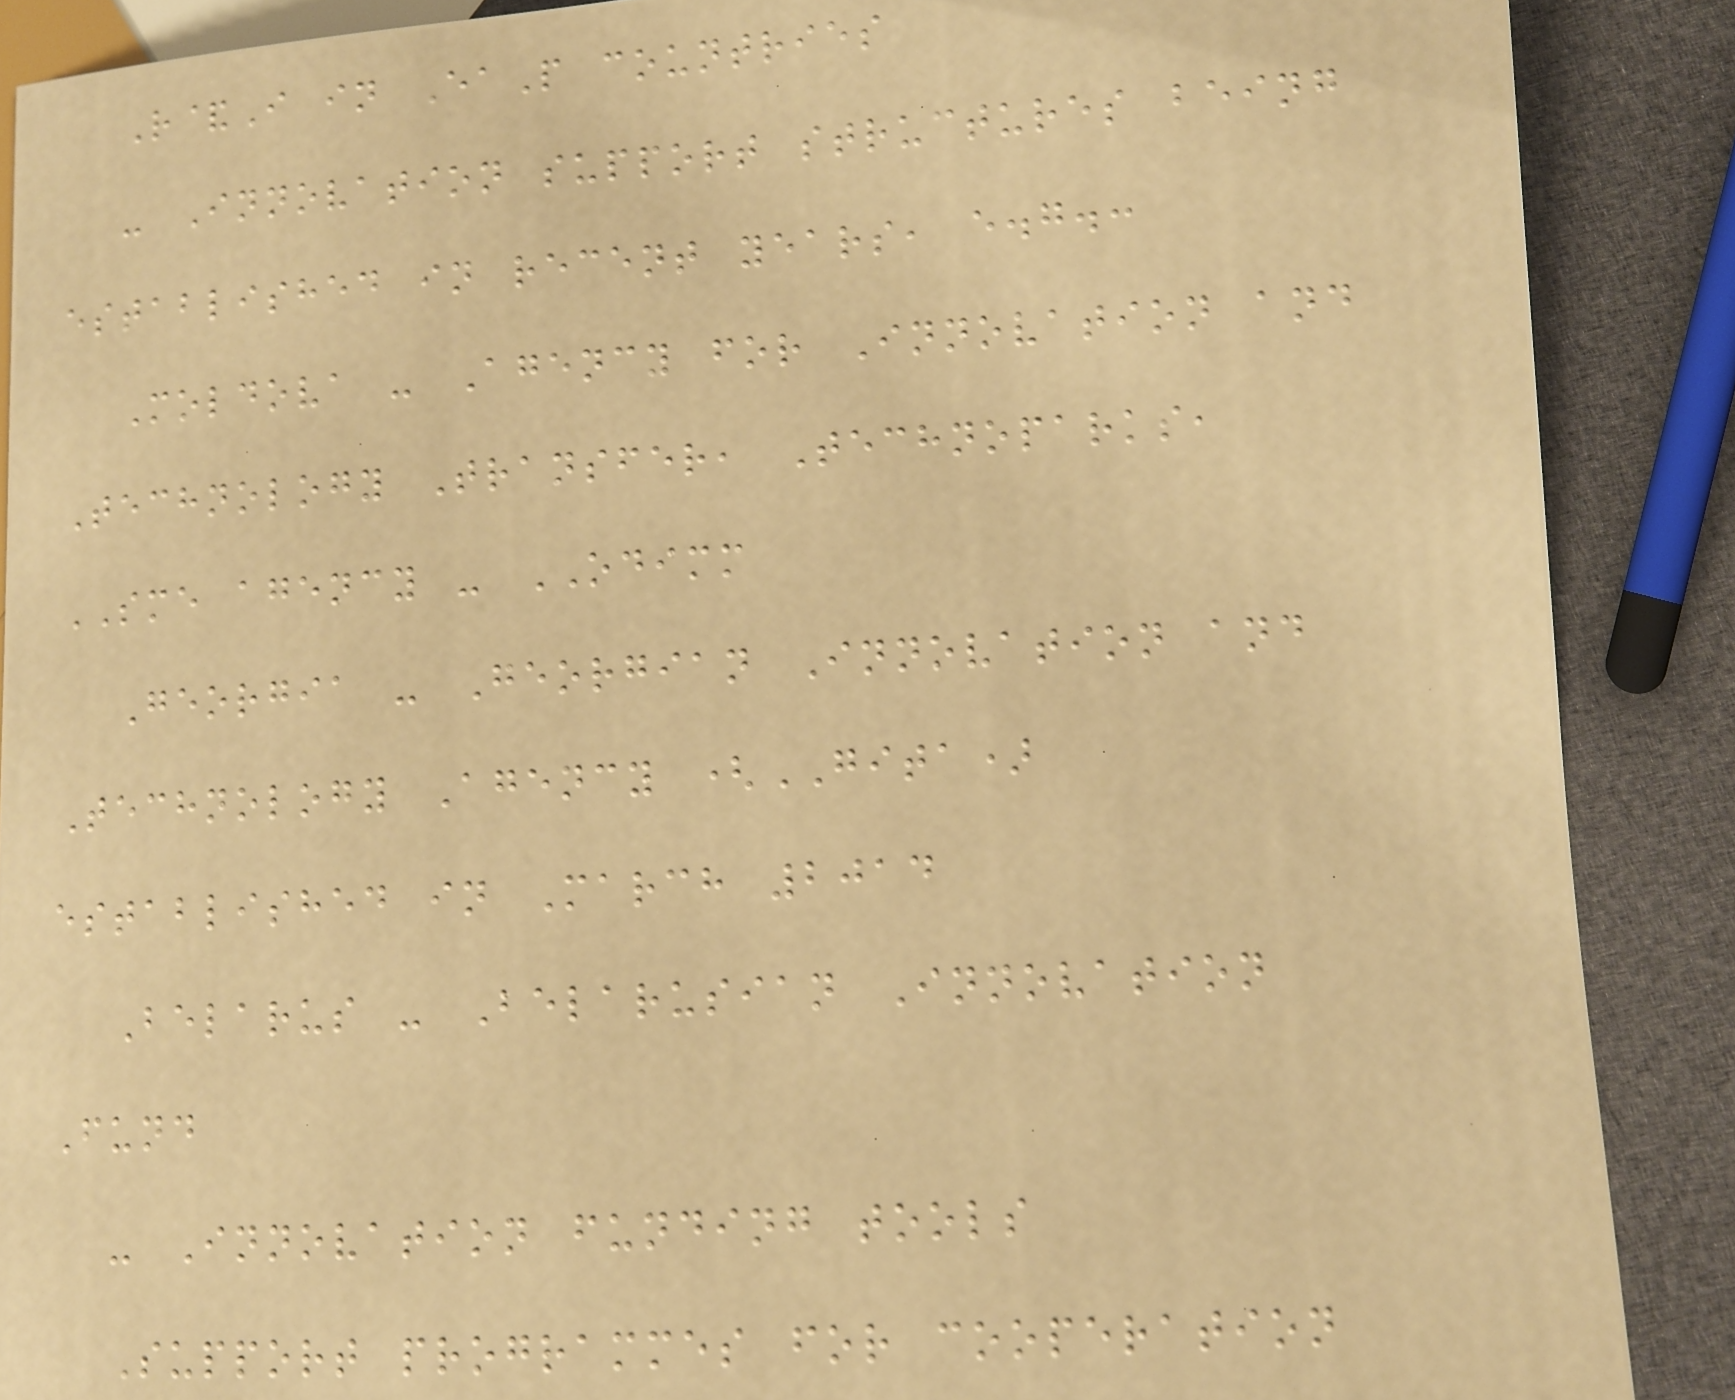R&I in EaP countries
- Innovation support structures being
established in recent years, e.g.:
Moldova - Agency for Innovation and
Technology Transfer, Technoparks,
SME agency - ODIMM
Georgia - Georgian Innovation and
Technology Agency (GITA)
established in March 2014
Belarus - Belarusian Innovation
Fund
- Innovation funding tools
Support programmes for cooperation
